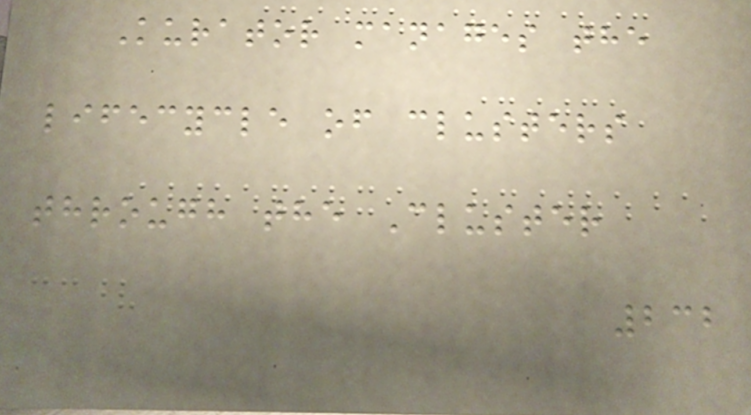Kurator manages the
lifecycle of clusters
through the Cluster
232
